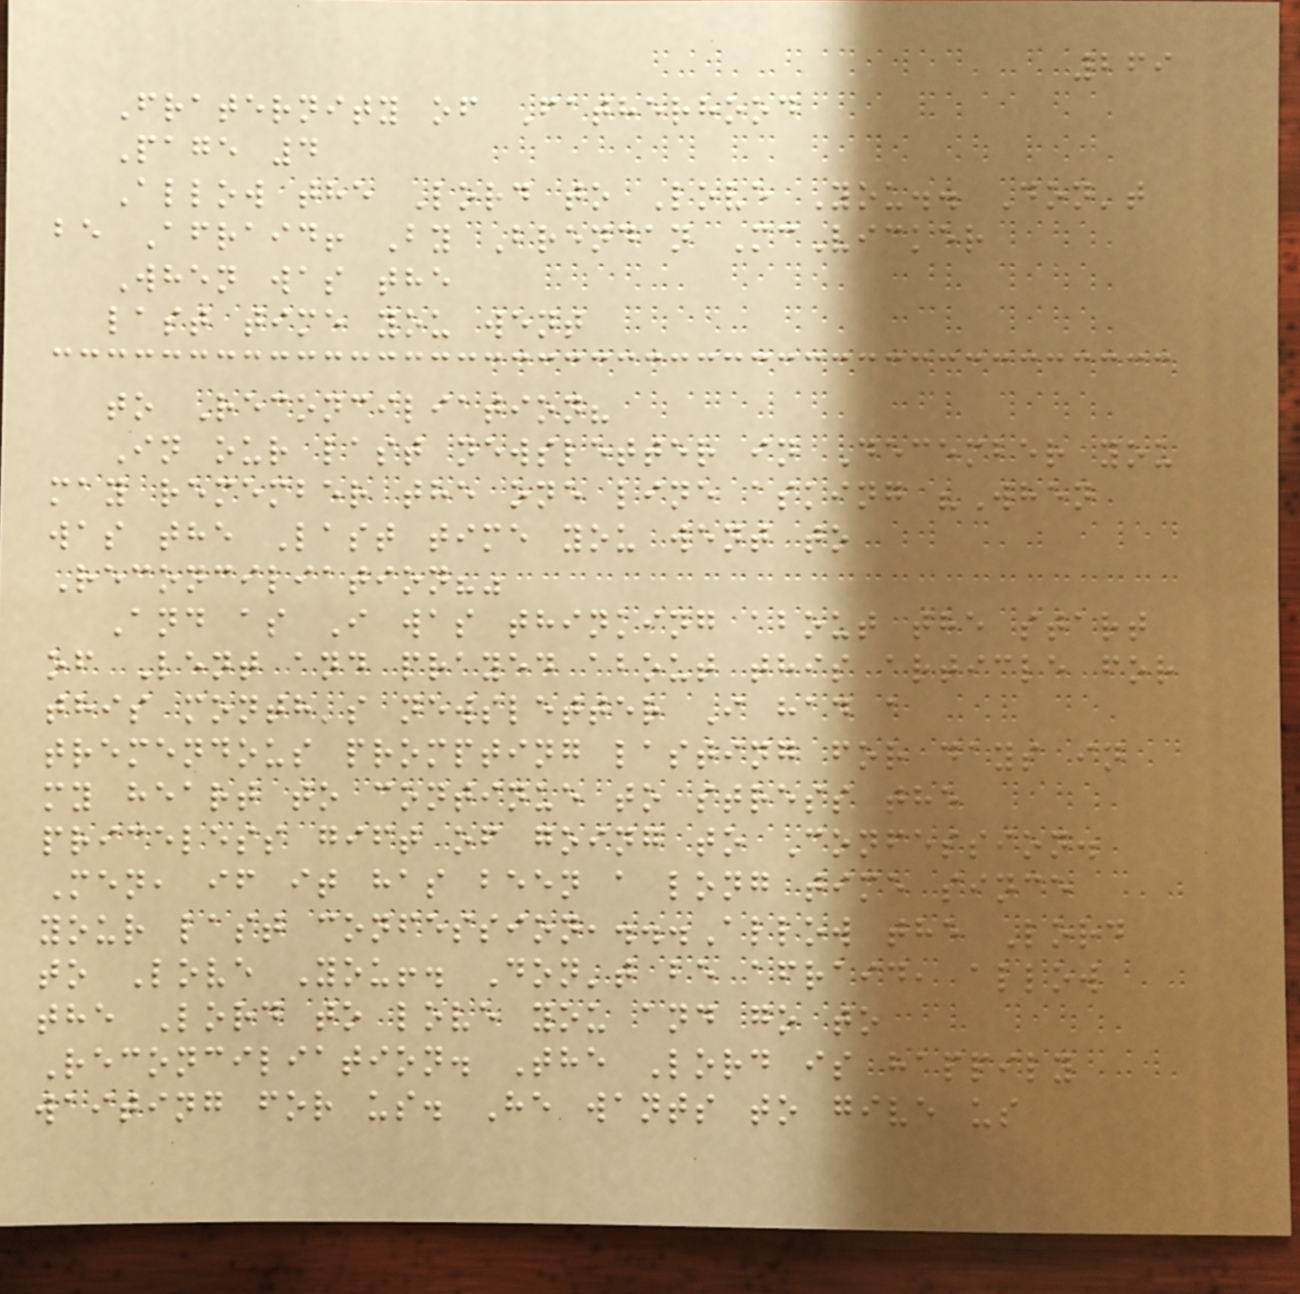269
Fraternity of Fatherhood
Page 4
Allow the Lord to Love You.. Don't
be Afraid! By Brendan McVicker
When was the
last time you went
to Reconciliation?
In our last newsletter in December you
may remember the one line asking "When
was the Last time you went to
Reconciliation?"
And as I was thinking about the start
of Lent and prayed about this article for
this month's newsletter I had a
tremendous prompting lasting for days in
my heart to continue to stress the
priceless gift of going to Confession.
Men, if it has been a long time since
your last confession,...Allow the Lord
to Love You!. Don't be afraid, allow
the Lord to love you and go to
Reconciliation. The Lord is happily
waiting for us. He wants to give us
